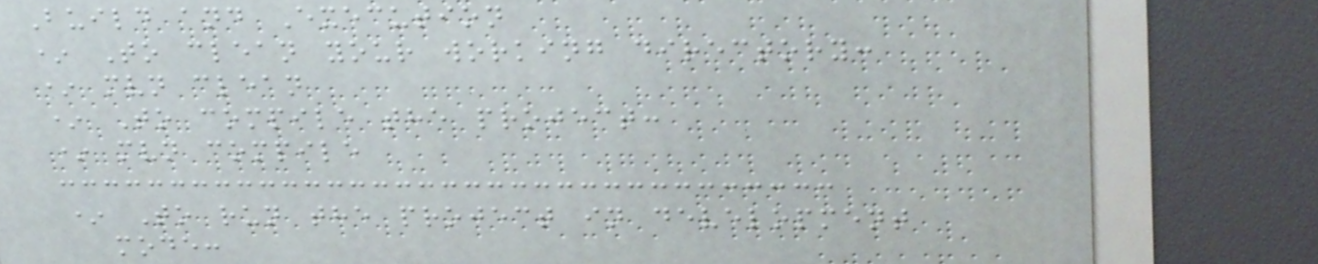Build and Execution
* To clean your working directory:
* mvn clean
* To compile the project:
* mvn compile
* To run the project in development
mode:
